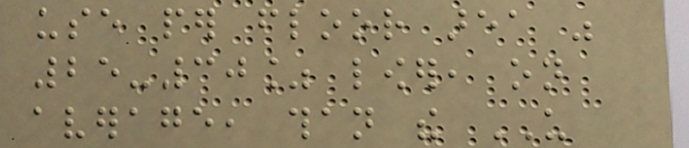use per floor area was
25-30% lower, on
average, than the US
